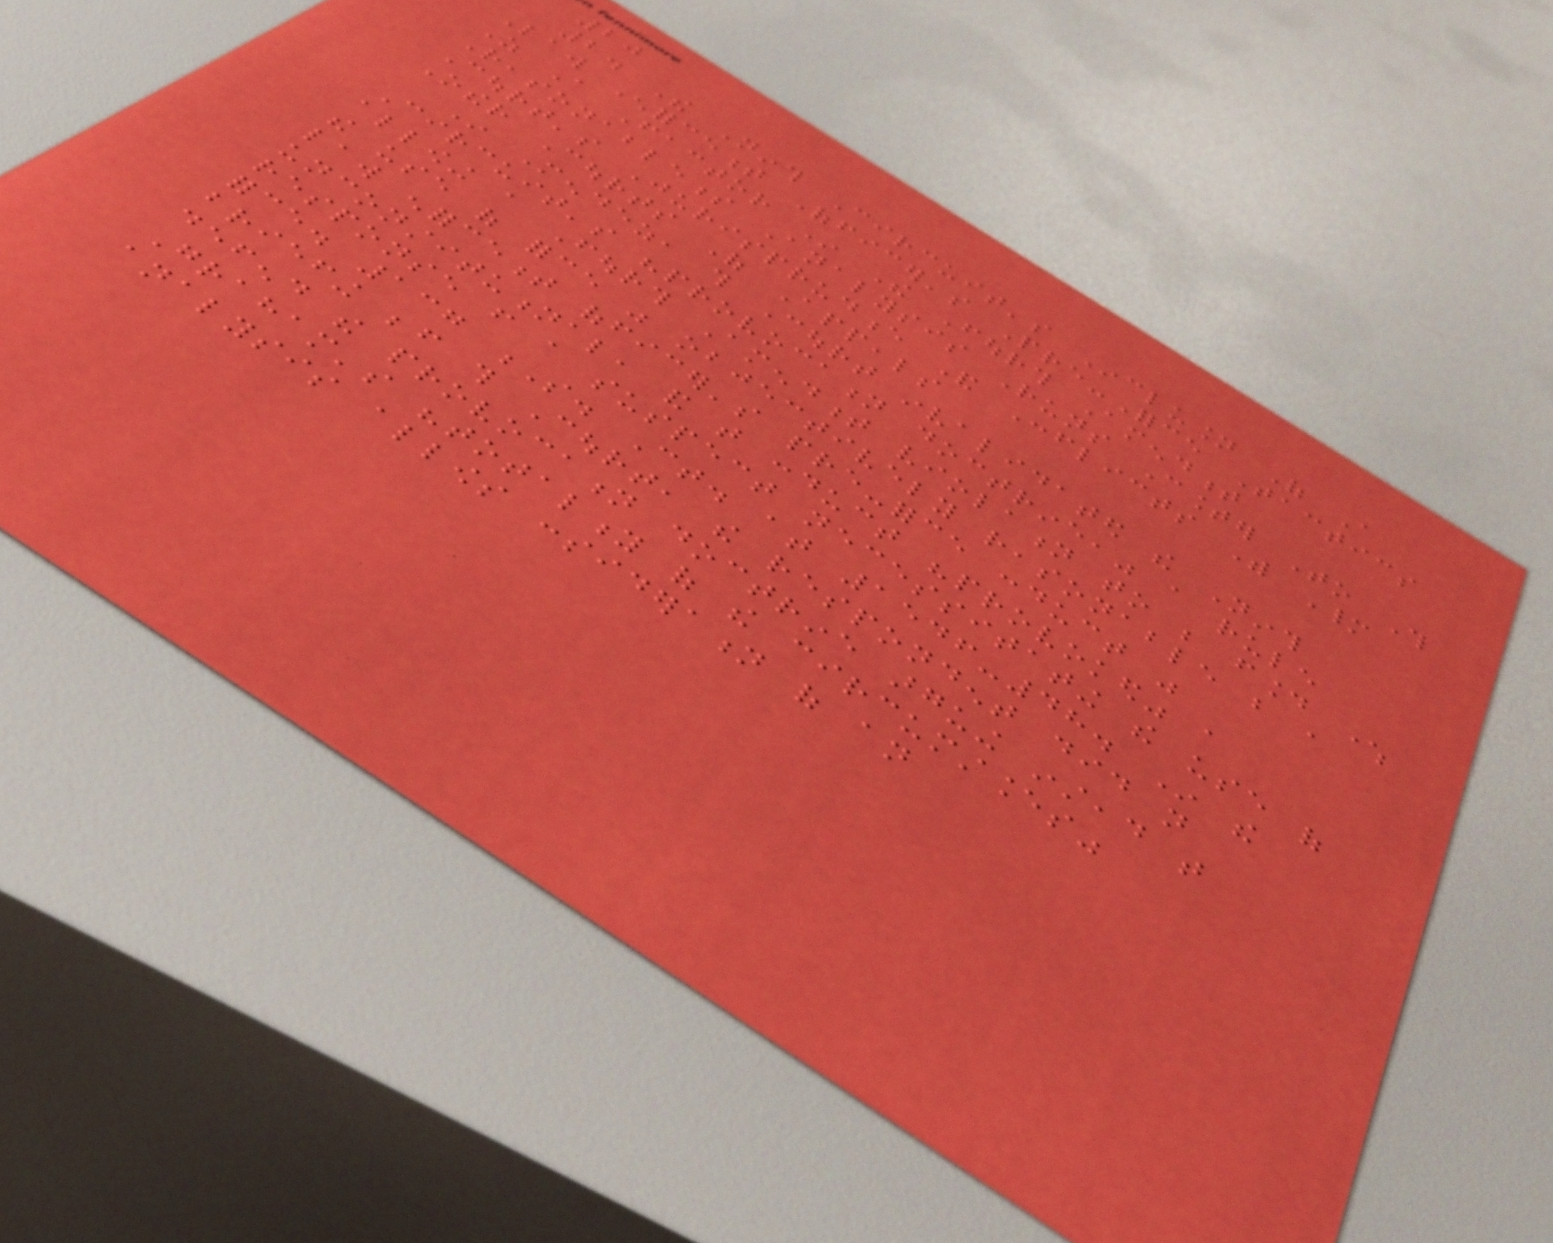20
2. The Ninth Circuit's Inclusion Of A
Law Enforcement Officer's Pre-Force Tactics
As A Factor In The Fourth Amendment
Reasonableness Analysis Runs Counter To This
Court's Jurisprudence And Conflicts With Many
Other Courts Of Appeals
In Mendez, this Court invalidated the Ninth
Circuit's "provocation doctrine," a rule
allowing a Fourth Amendment violation to be found where
the use of force was objectively reasonable but a
law enforcement officer's pre-force conduct was
unconstitutional, and that conduct "provoked" a
response from a suspect necessitating the use of
force. 137 S. Ct. at 1546-48. In the
briefing before this Court, the respondent did not
defend the provocation doctrine arguing instead that
Graham's "totality of the circumstances"
analysis allows consideration of an
